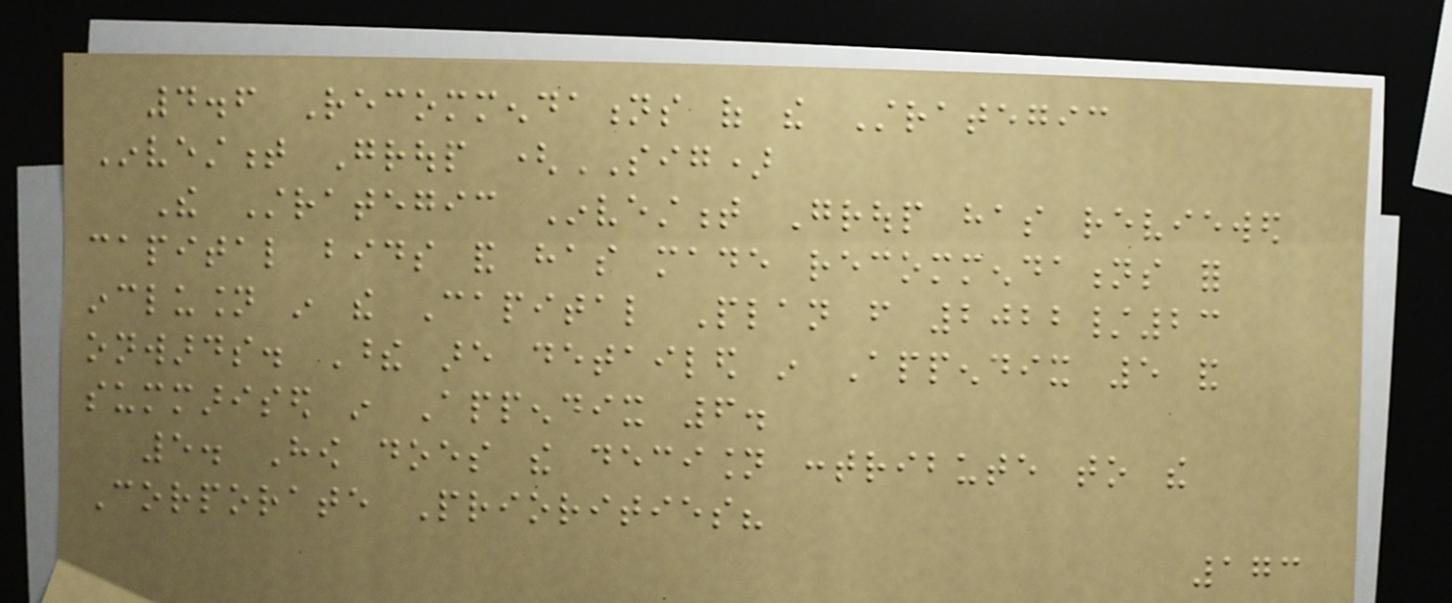4.6 Recommendations of the Strategic
Investment Group (SIG)
The Strategic Investment Group has reviewed
capital bids and has made recommendations for
inclusion in the Capital Plan from 2022/23
onwards. These are detailed in Appendix 5 and
summarised in Appendix 6.
5. How does the decision contribute to the
Corporate Priorities?
173
